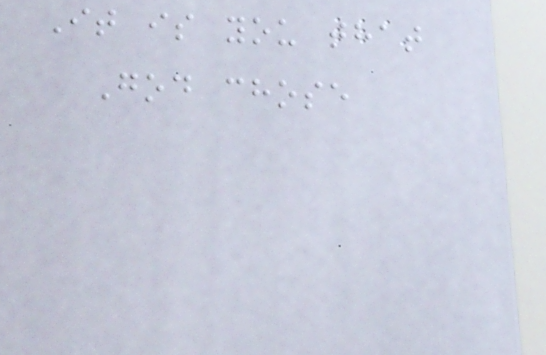It is you that
God chose
